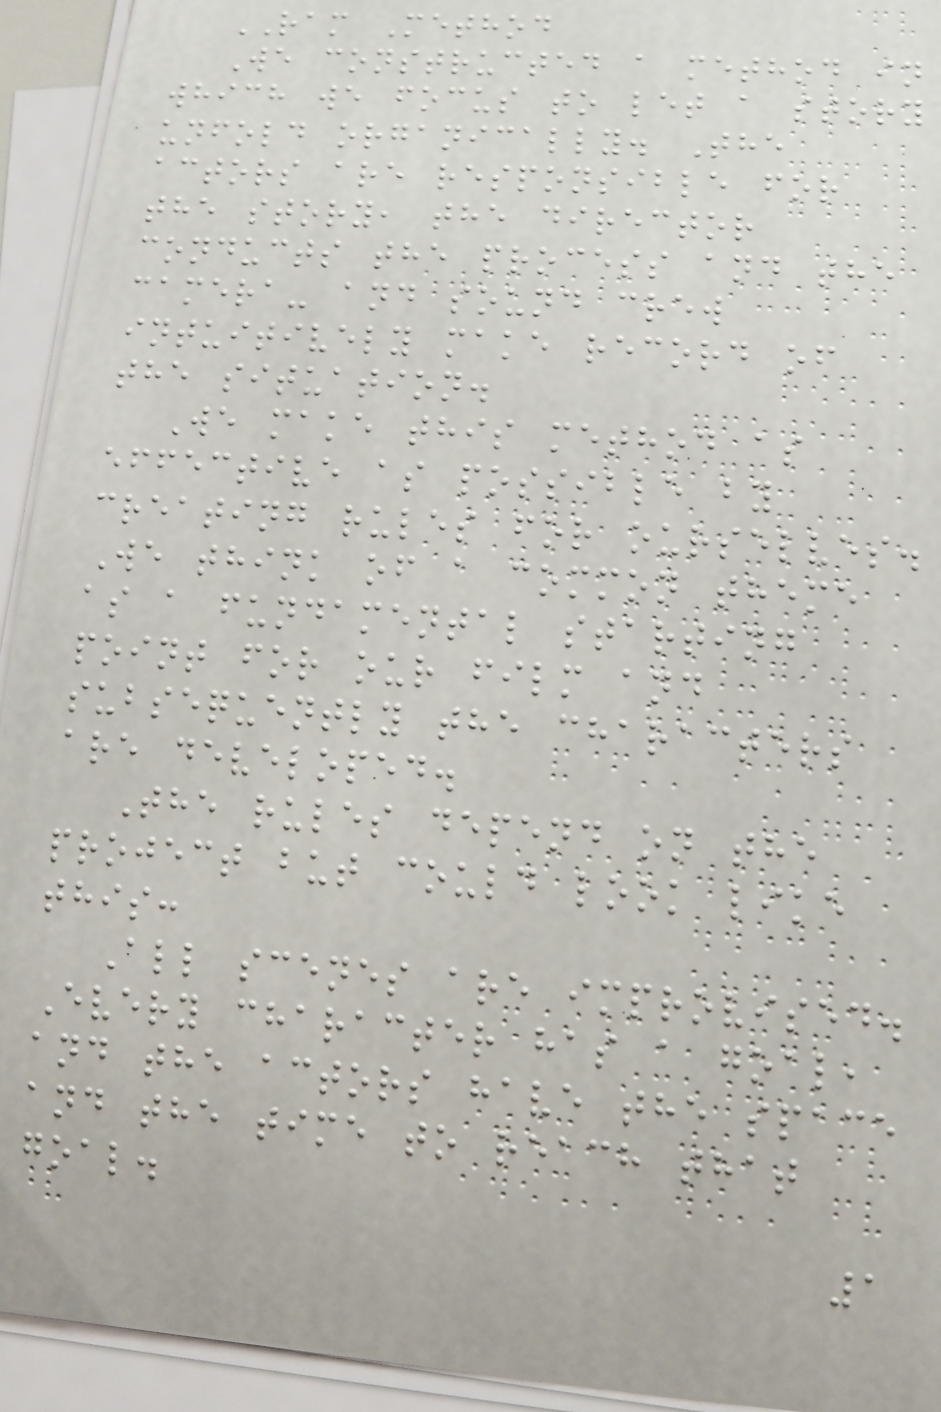RAM Method
We constructed a method in
which we focus to let a story
unfold organically. The
actors are responsible for
the story, the director
conducts the process and the
camera- and sound crew
intuitively make record of
the situation.
We make this method as
effective as possible by
creating rules for ourselves.
We think of a common theme
as a fundamental starting
point for our film and
subsequently the characters
are developed.
The rules depend on the
project but could look like
this:
All scenes are improvised.
Every character has a goal,
and the actors have the space
and the time to reach that
goal.
1
